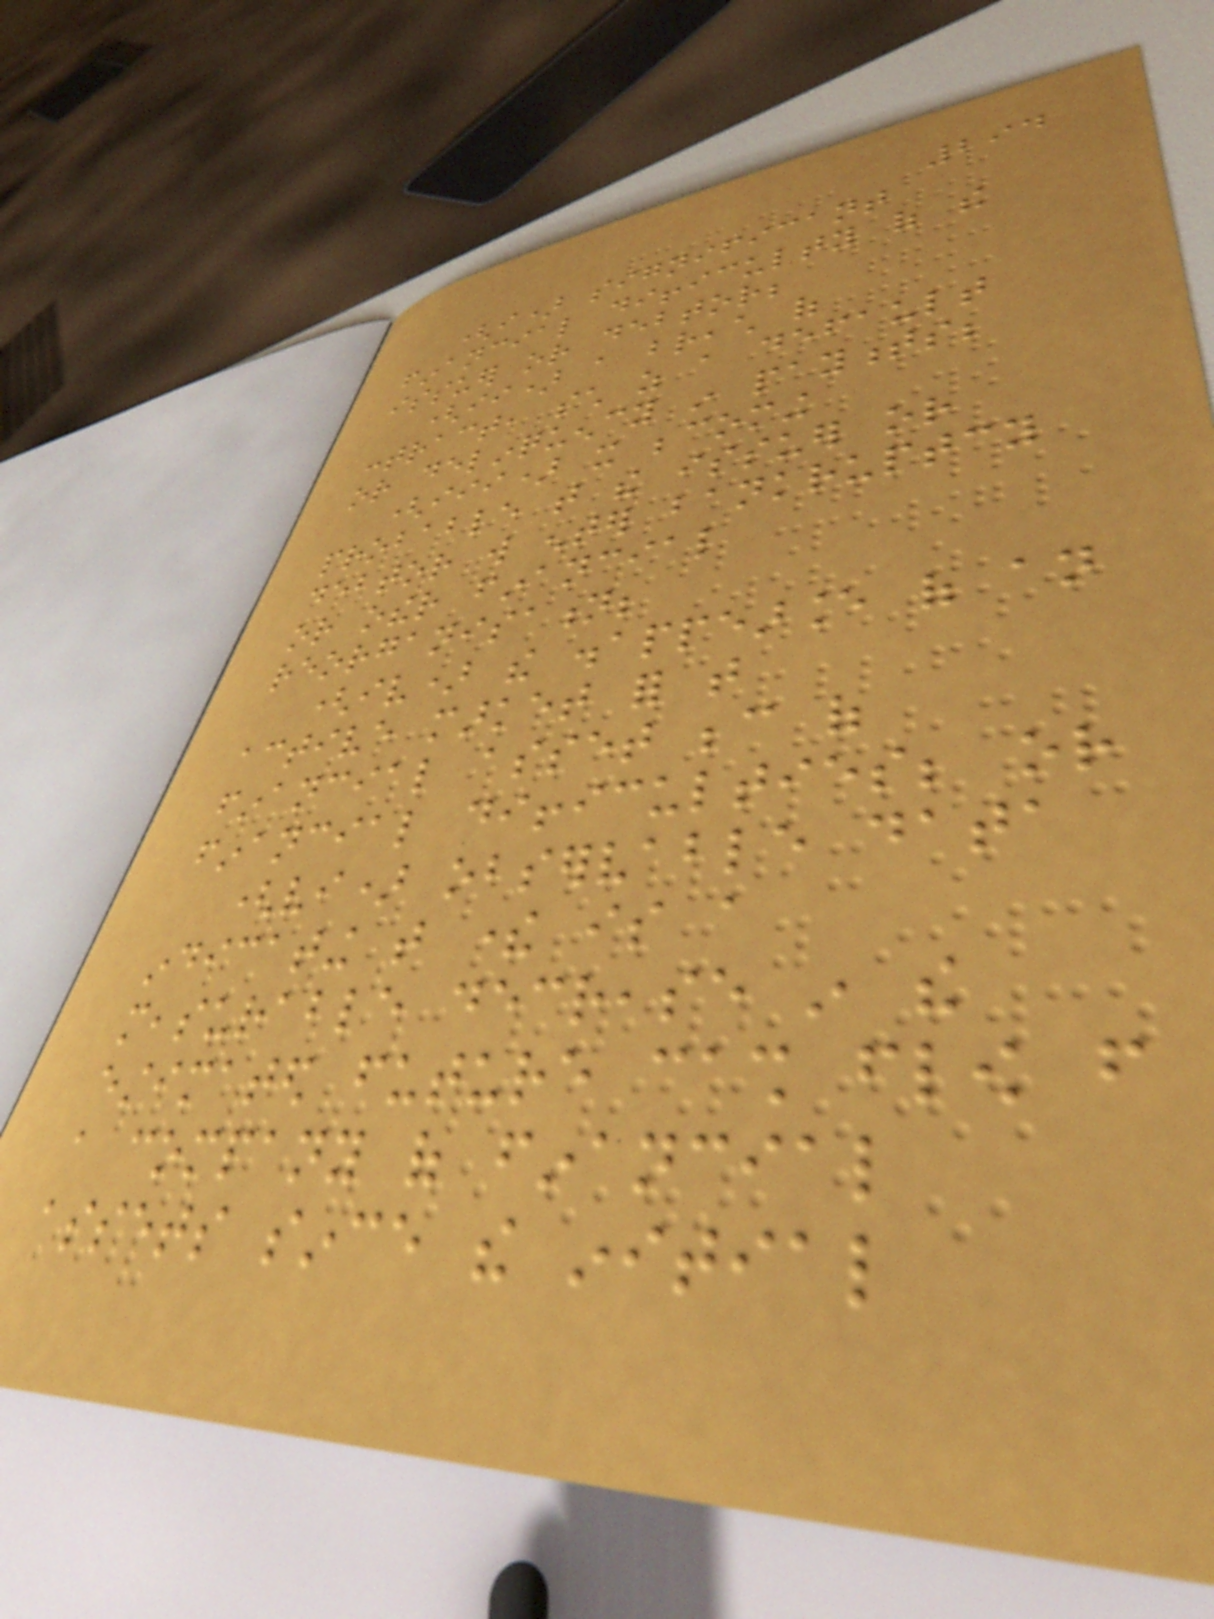294
(i) significant
financial difficulty of the
issuer or debtor;
(ii) a breach of
contract, such as a default
or delinquency in payments;
(iii) it becoming
probable that the issuer or
debtor will enter bankruptcy
or other financial
reorganisation;
(iv) the disappearance of an
active market for that
financial asset because of
financial difficulties; or
(vi) observable data
indicating that there is a
measurable decrease in the
estimated future cash flow from
a company of financial
assets since the initial
